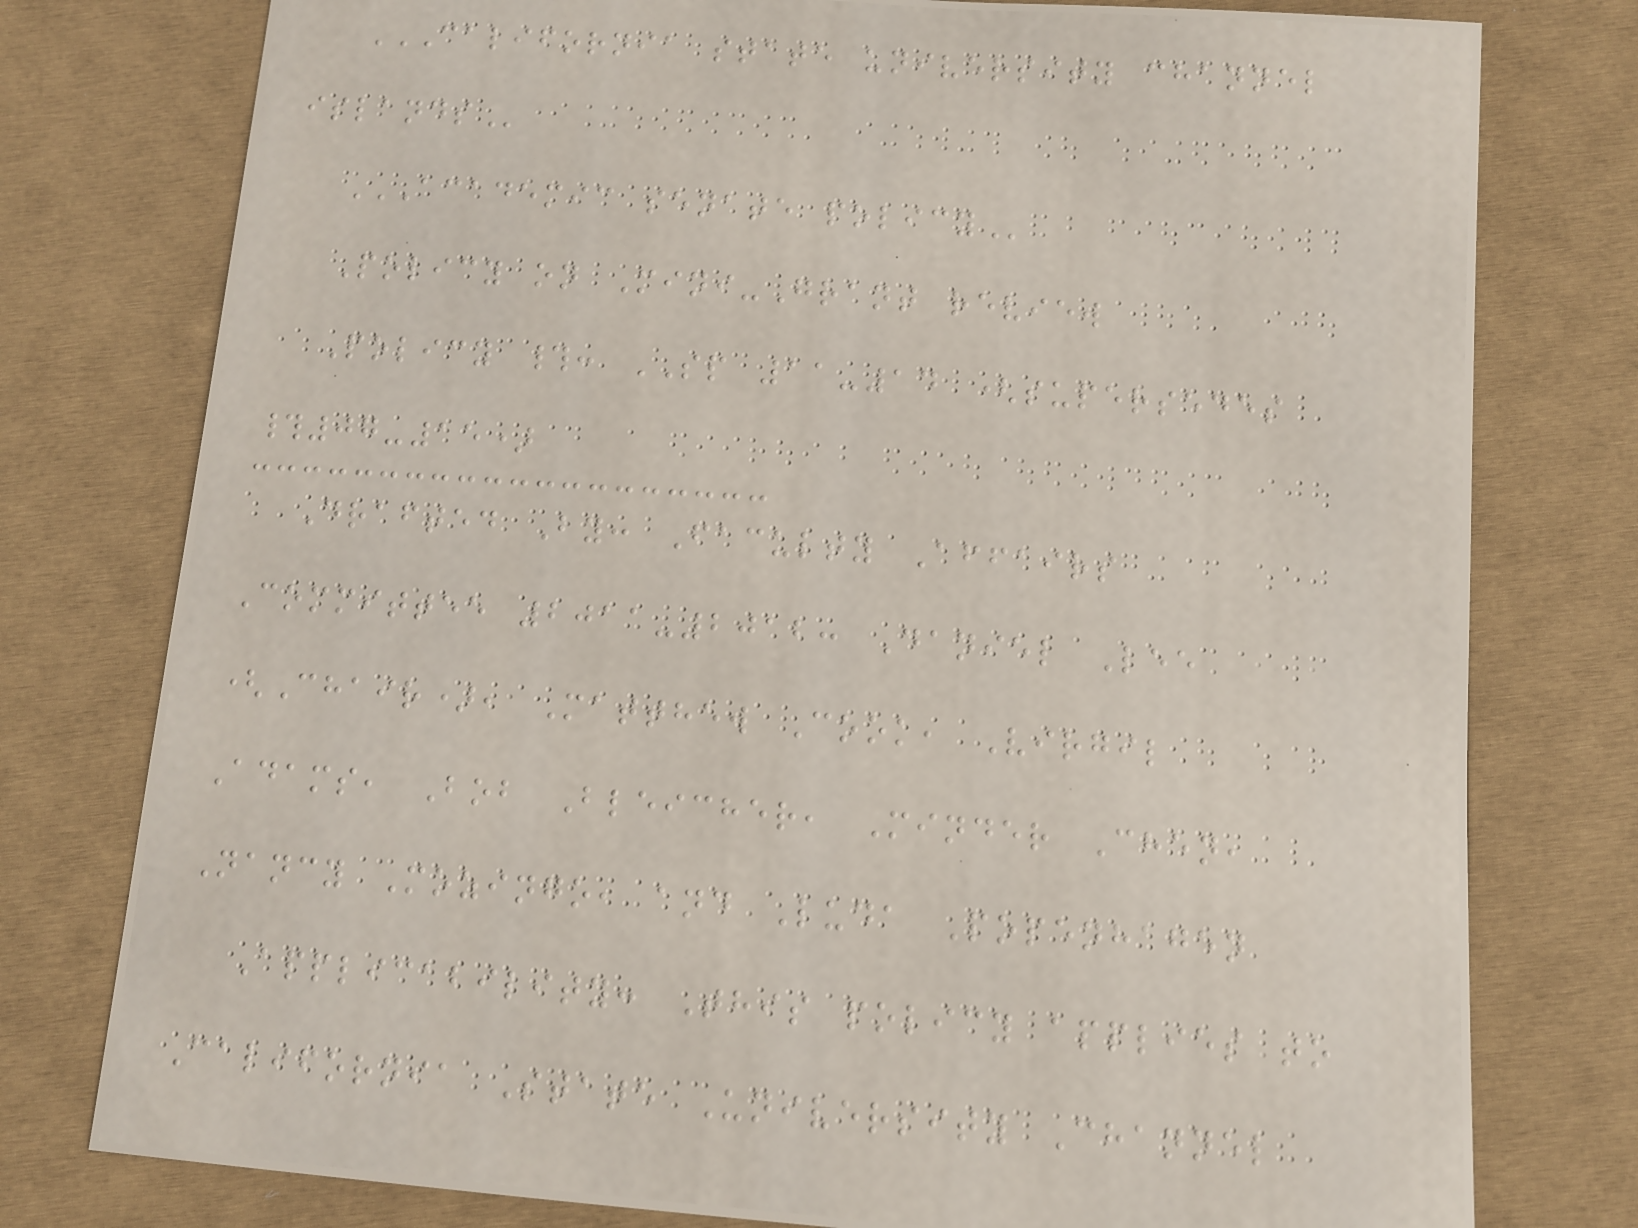CALIFORNIA STATE UNIVERSITY CHANNEL
ISLANDS
ACADEMIC SENATE POLICY
Policy on Mini-Grant review
Policy #: SP 11-14 (supersedes
#07-15)
Drafted By: Faculty Affairs
Committee 2011-2012: Daniel Lee
(Chair), Matthew Cook, Virgil
Adams, Bob Bleicher, Minder Chen,
Nancy Mozingo, and Luda Popenhagen
Applicability: This policy applies to
California State University Channel
